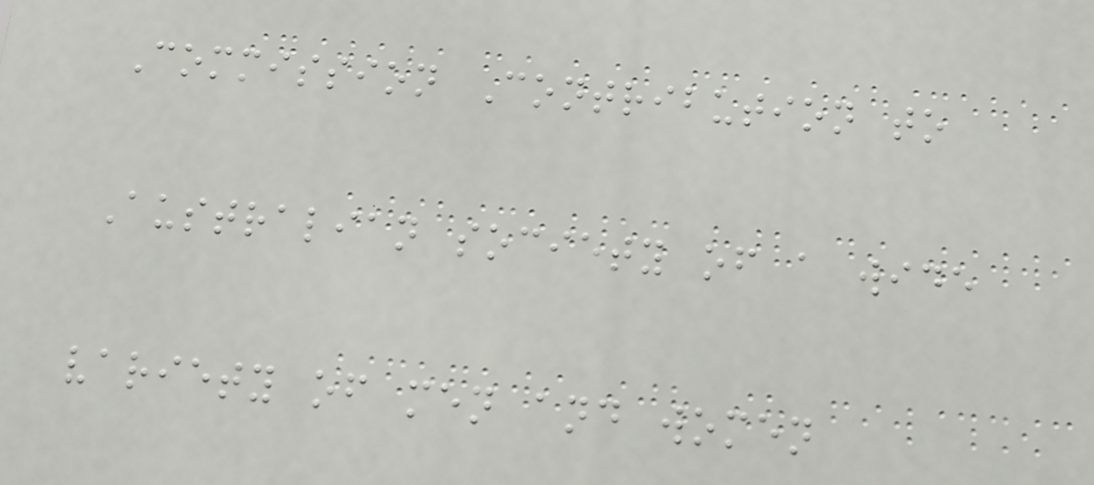Commission Contribution to
Australian society of a wide
variety of men and women
